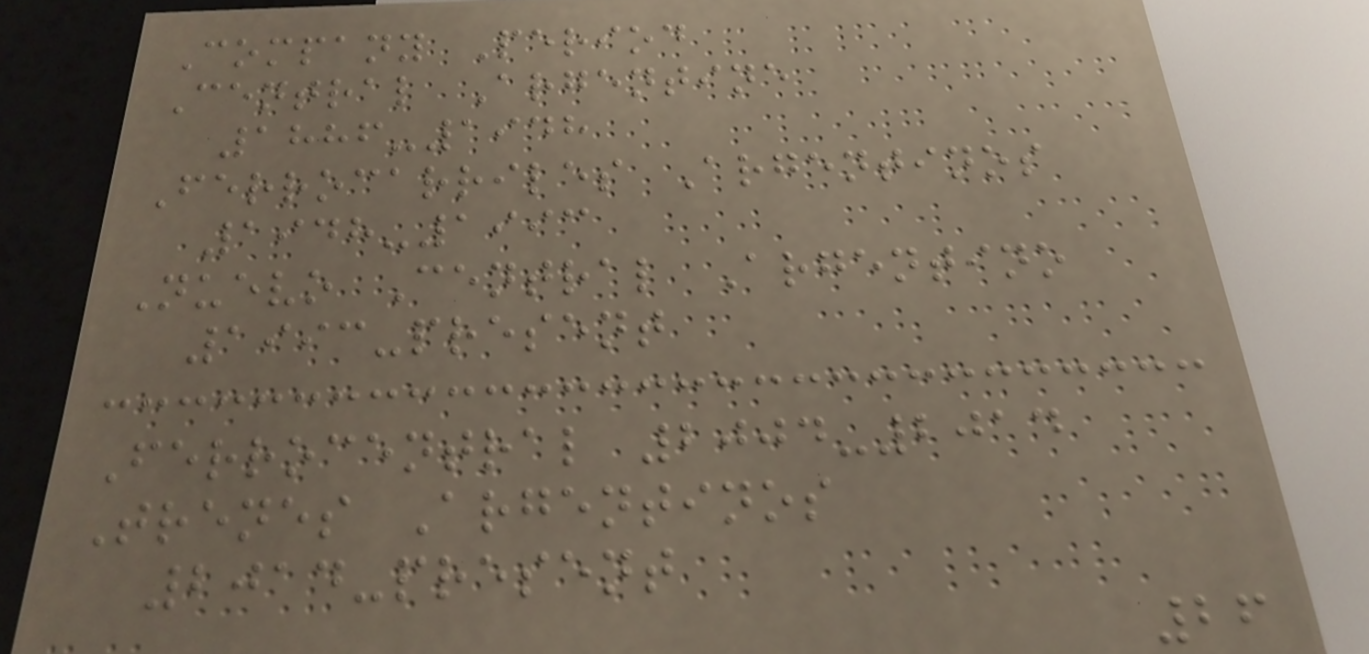Company Period
Central Argentine
1886-1948
Ferrocarriles Argentinos
1948-1993
Nuevo Central Argentino
1993-present
Ferrocentral 2004-2014
Trenes Argentinos
2014-present
26
